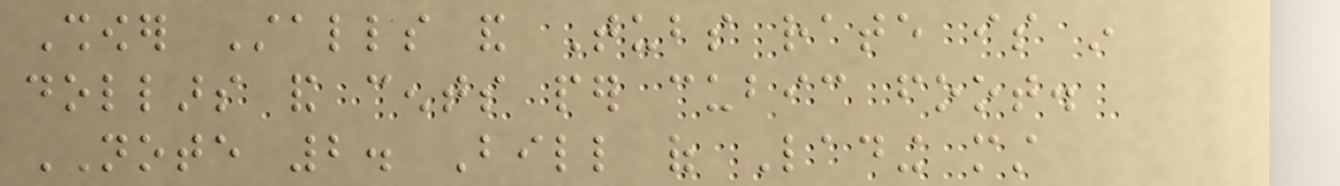Shower Stalls and Tubs rate is in
dollars and cents per cubic foot.
NOTE 2. Bill of Lading must
